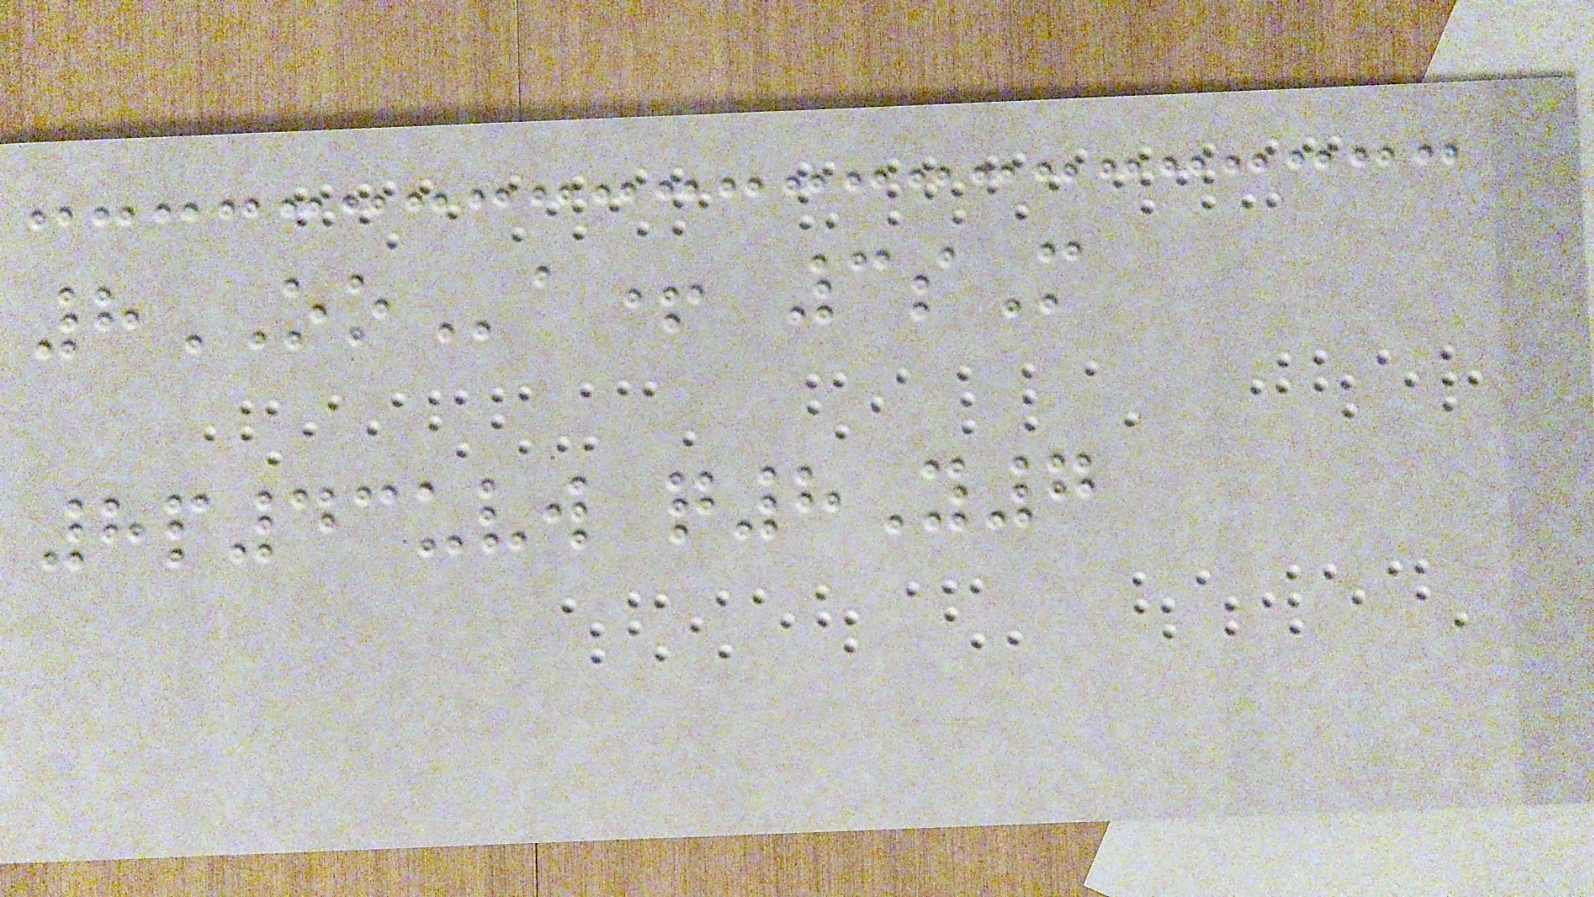8OOa+ 3sM
8p43uvw q8Y7
